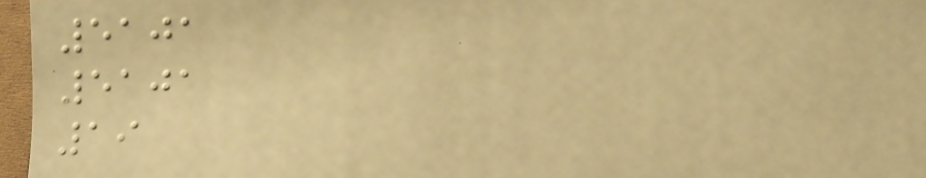5101
5101
19
